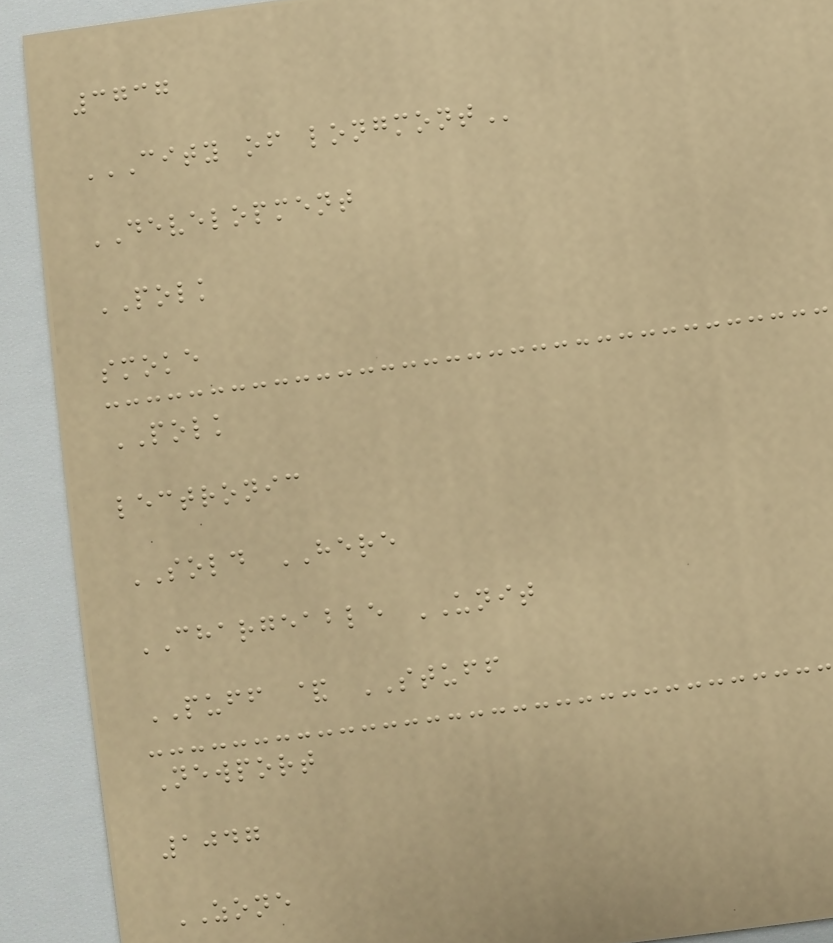3737
CITY OF LONGMONT
DEVELOPMENT
POLK
smoke
POLK
lectronic
SOLD HERE
CHARGEABLE UNIT
PUFF & STUFF
Newport
1047
ZONE
